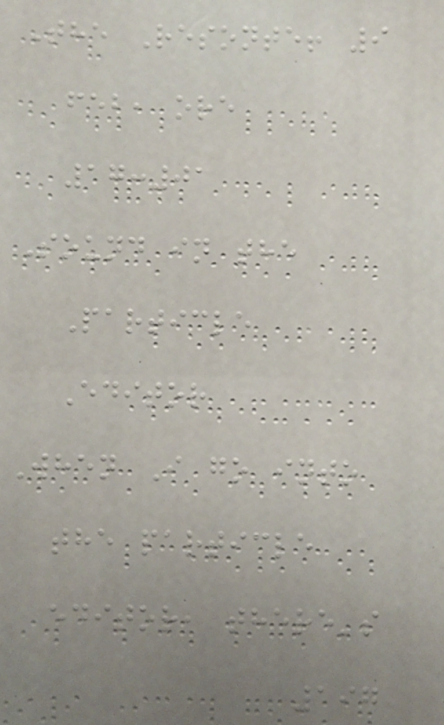The Resonte! 9
feb, ore
17:01
Sound in the
Particle
Editor
When I go into
the particle
editor, there's
197
